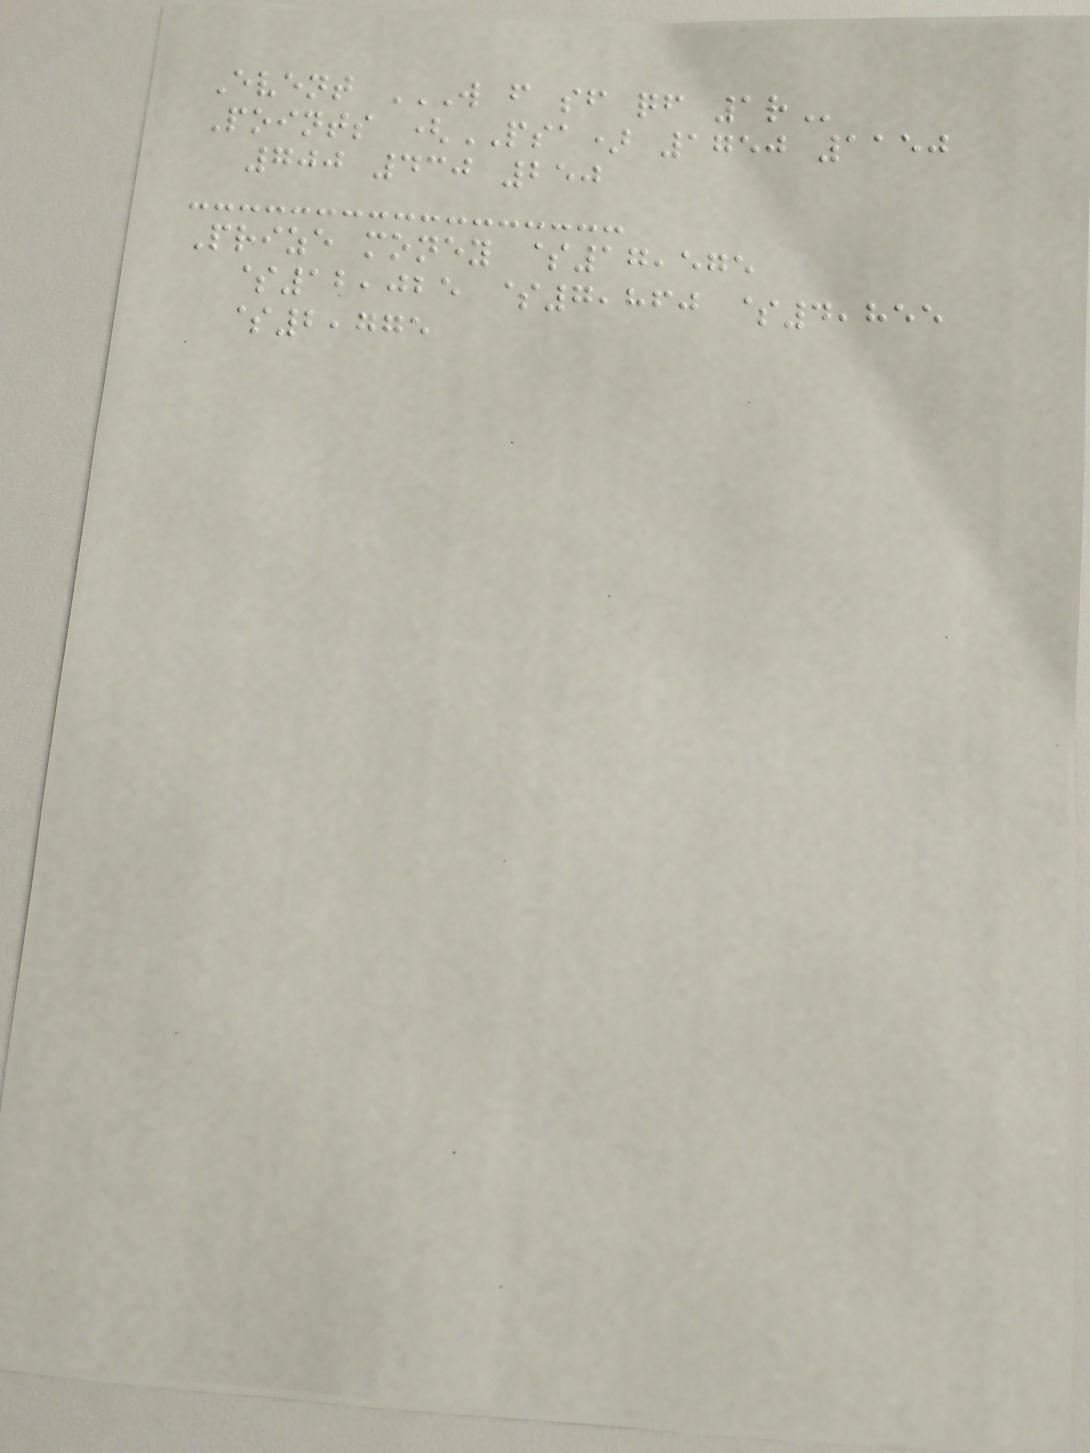Event W F SF QF 1R
Points (PSA) 1750 1150
700 430 250
Prize money $17,575
$12,025 $7,860 $4,855
$2,775
